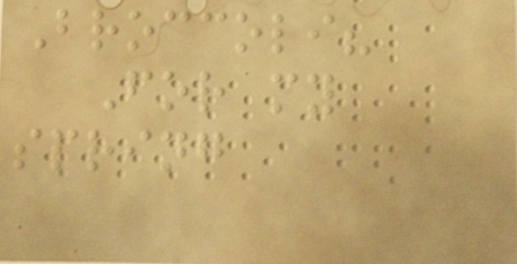Broccoli?
For my
spring
